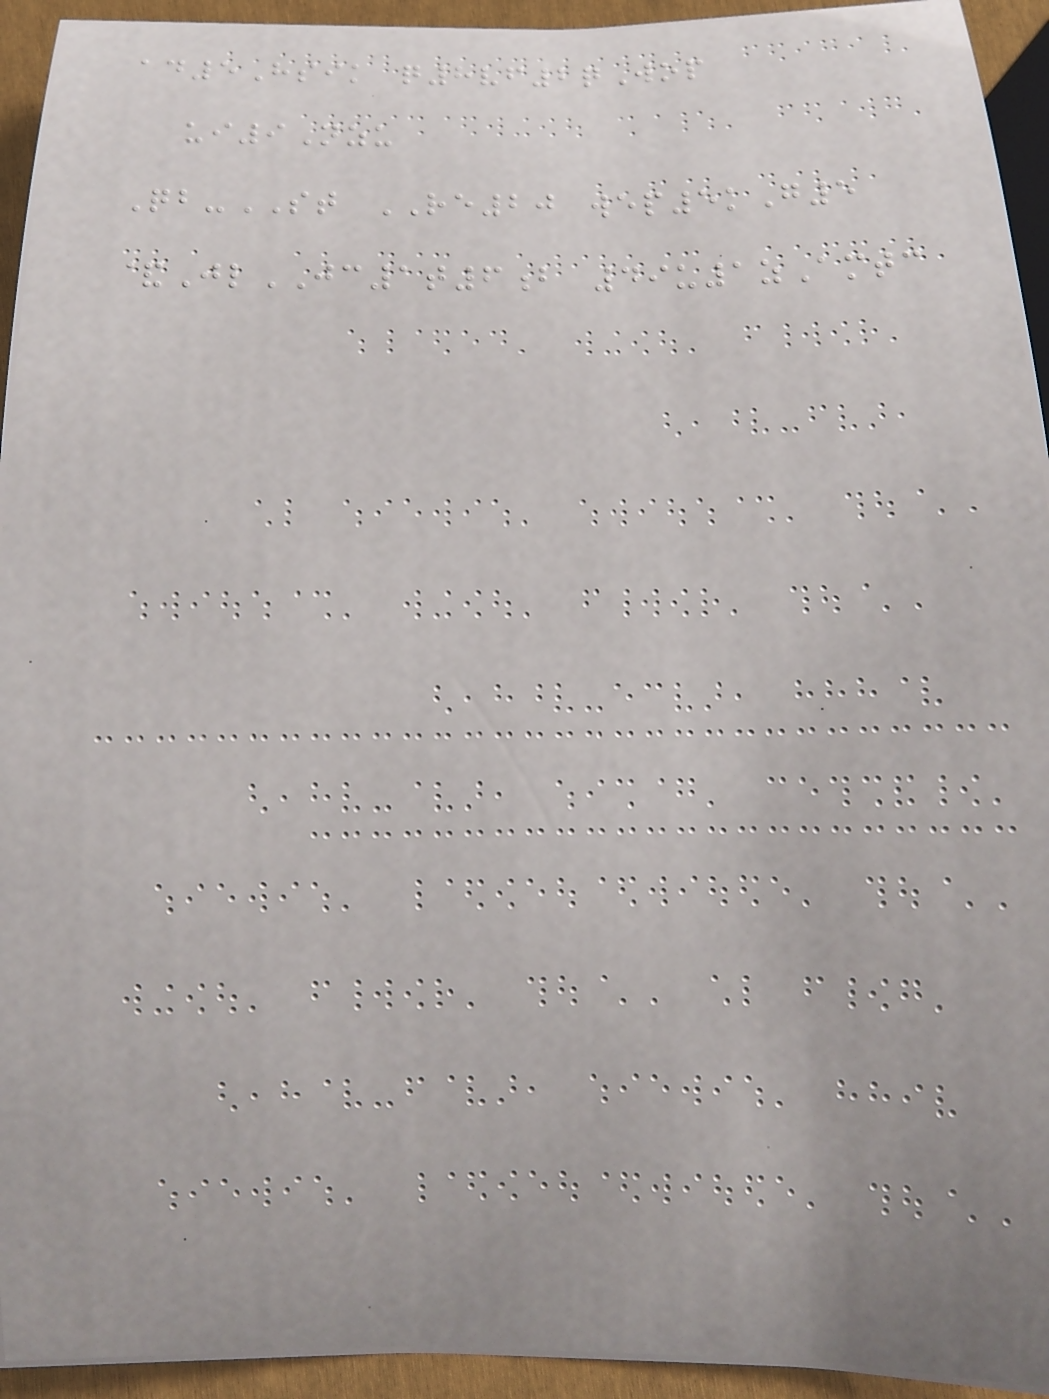ad5Hsik q8vf2qWop
ui9Nzu
Qb-ST RE20 wep5kG5
&JlJC1t6b 49u1zAmtc
